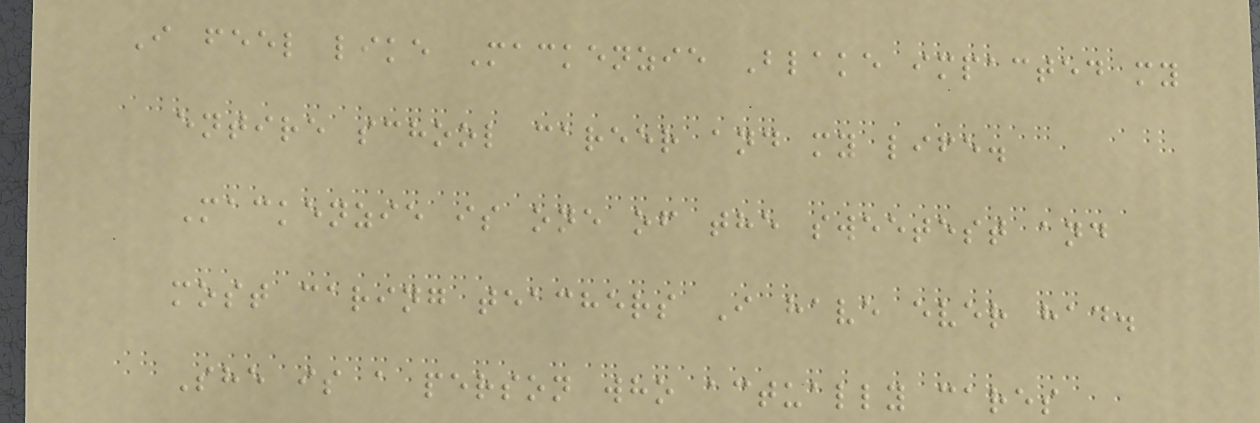I feel like Mackenzie Blake impacted my
entire school career and my life.
Mackenzie is one of the sweetest and
most caring teachers I have ever had.
She is a person who actually cares
